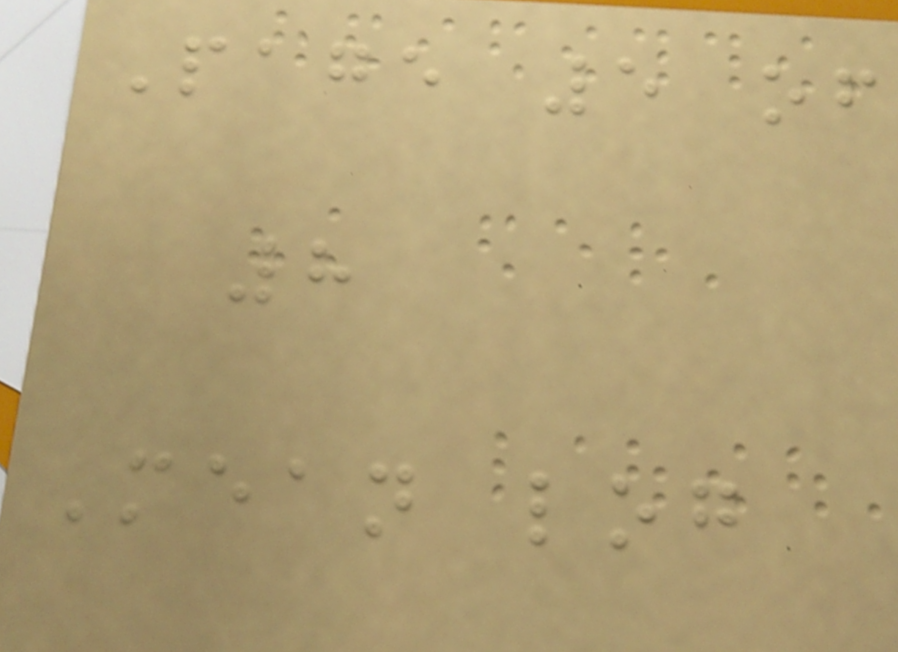Page 5 of
8
Mean log
